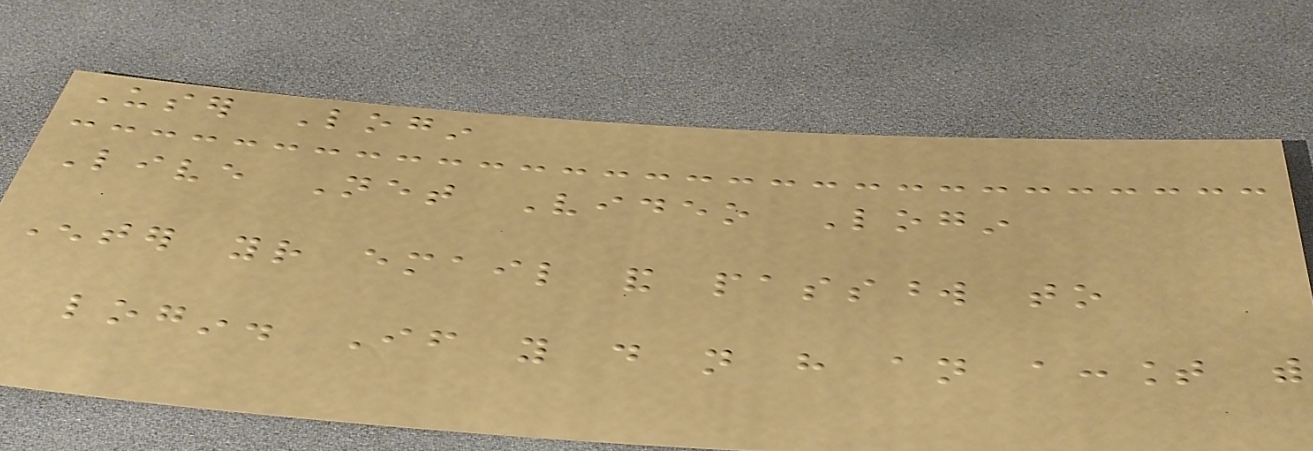User Login
Live Net Video Login
Enter your email and password to
login. If you do not have an account with
